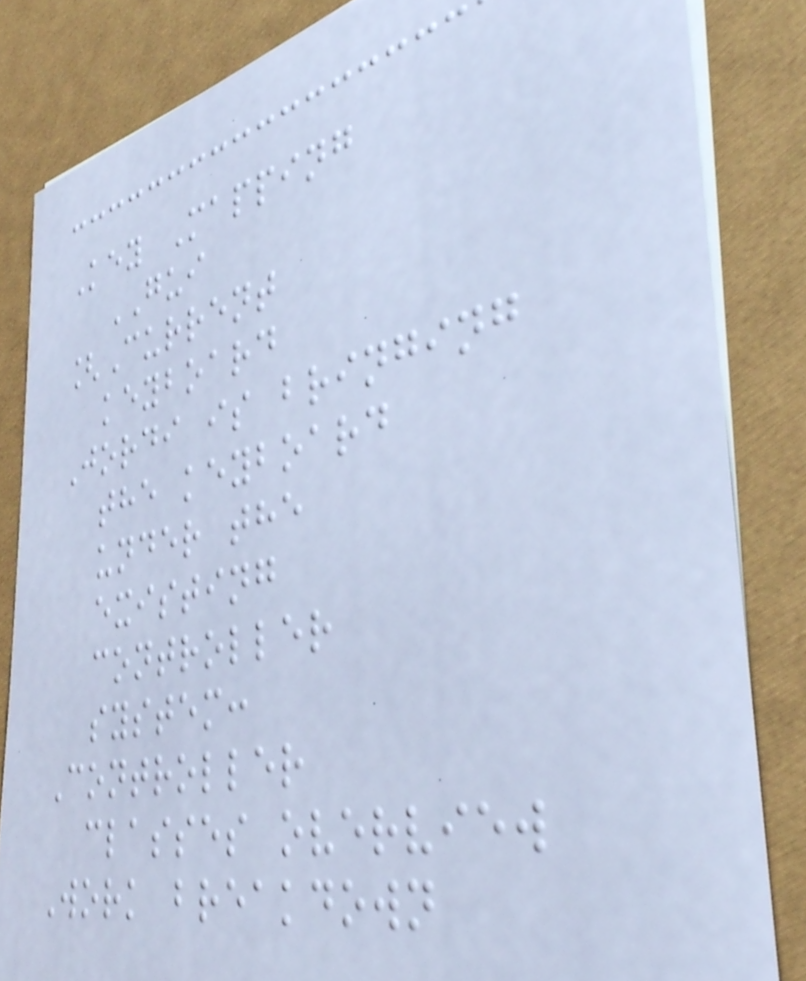Key Mapping
GUI
[Current
keyboard
Jordi is bringing
the keyboard
under the
existing
controller
system:
Controller
classes overview
Work breakdown
